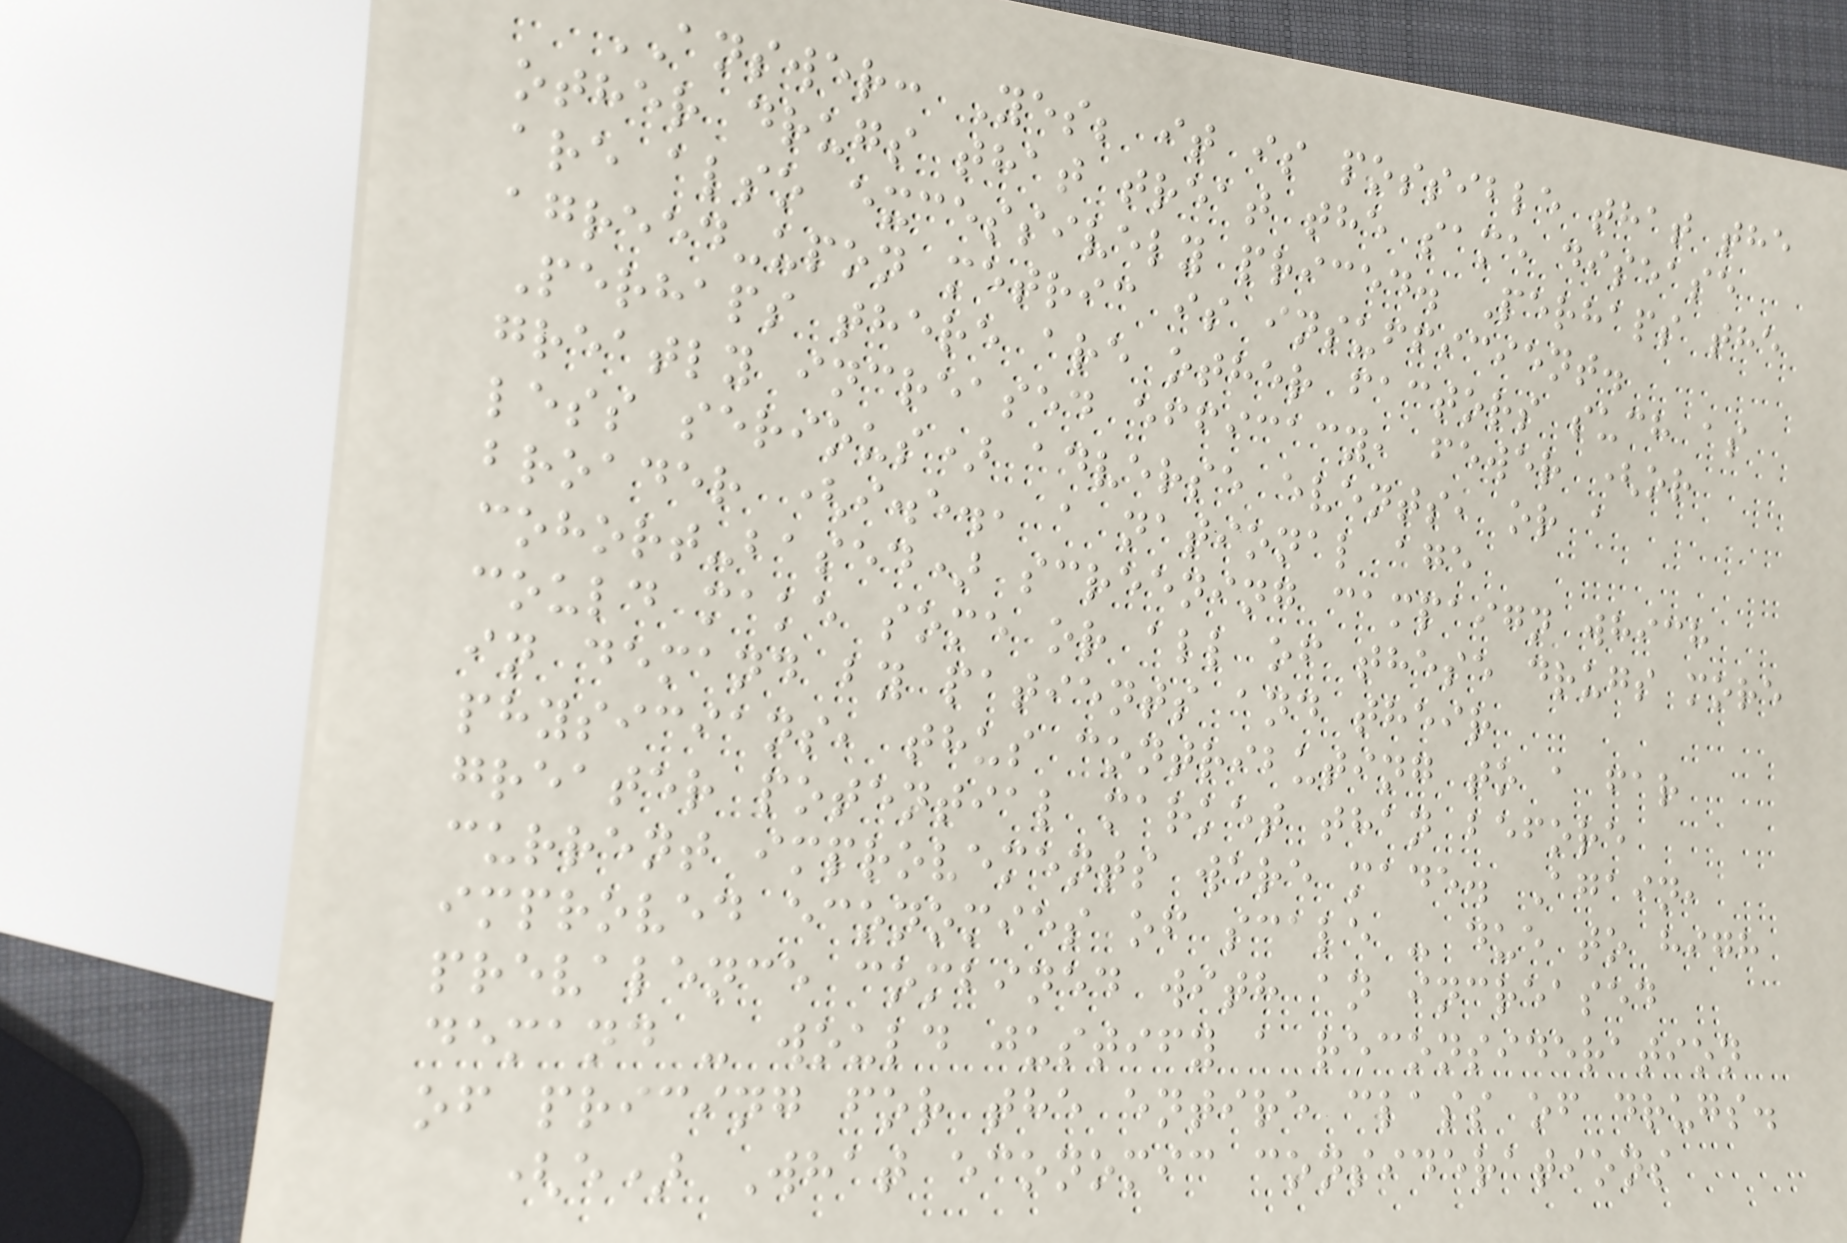ANSWER: Yes; it is possible that the
other drugs that treat the same disease
are also excessively priced. Perhaps the
agreed-upon metric is insufficient.
Perhaps there are other factors such as
greatly increased efficacy, fewer (or
less serious) adverse events, or a
broader (i.e., a national age
cohort-based) screening campaign which
could make some or all of these drugs more
in demand by patients and their
physicians, thus contributing to a far
greater potential market than before
current improvements were made. Again,
improved economies of scale - due to high
prevalence combined with an increased
demand - would justify a reconsideration
of pricing for the entire class of drugs.
(e) What economic considerations
